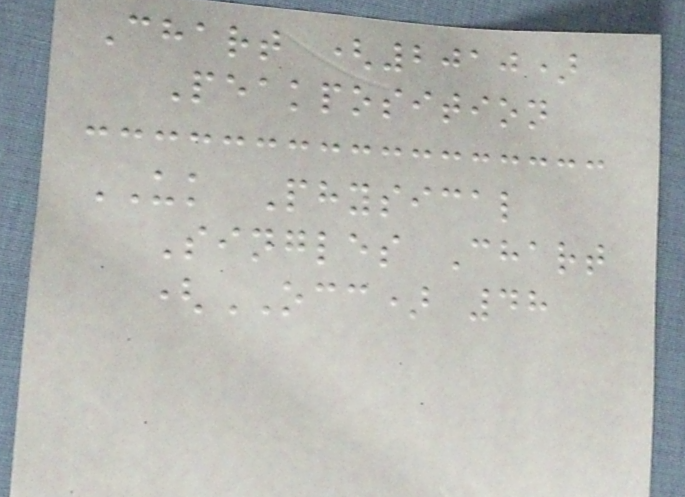Chart (2010)
Peakposition
UK Physical
Singles Chart
(OCC) 48
